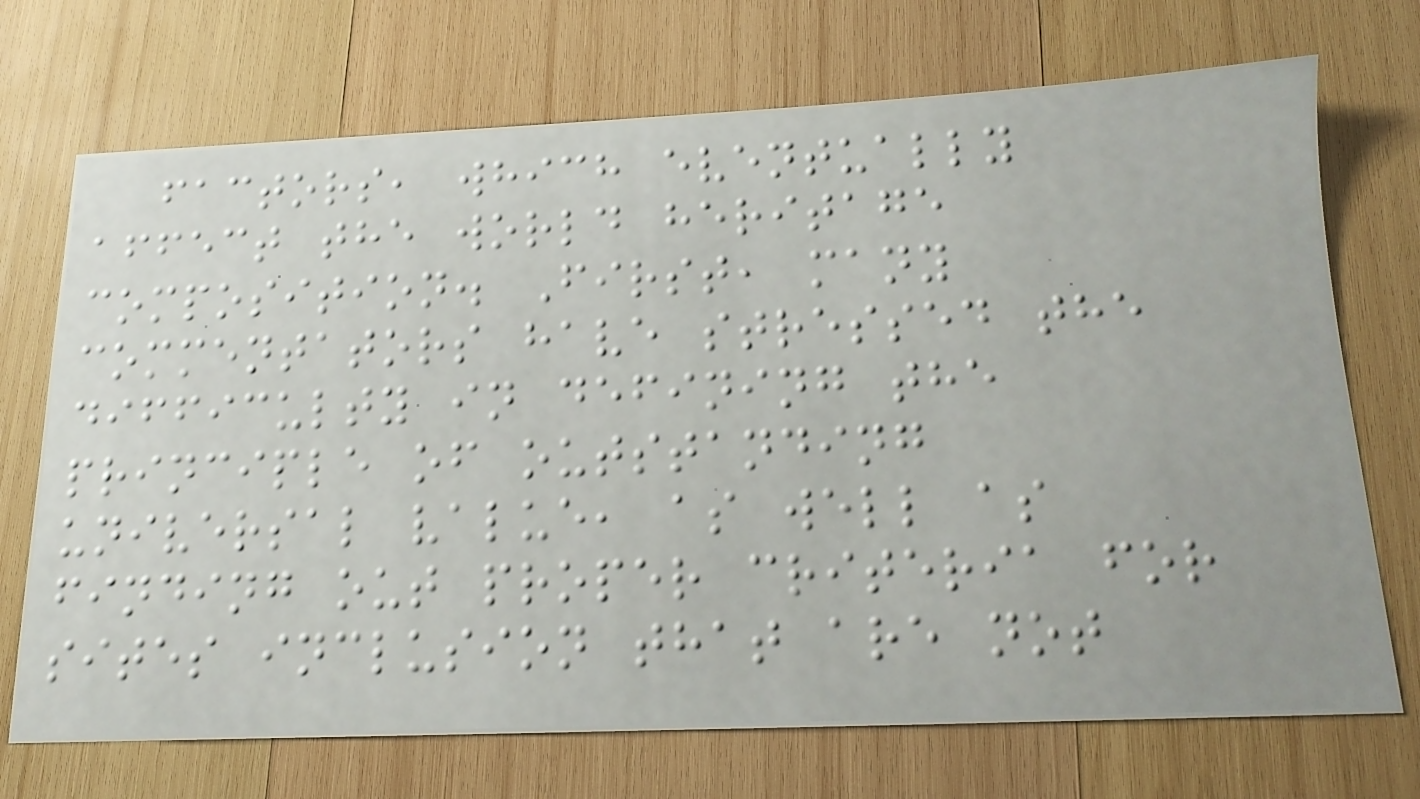factors, which eventually
affect the world heritage
composition. First, many
commentators have stressed the
difficulty in defining the
principle of outstanding
universal value, as well as
finding out proper criteria for
sites inclusion that are not
